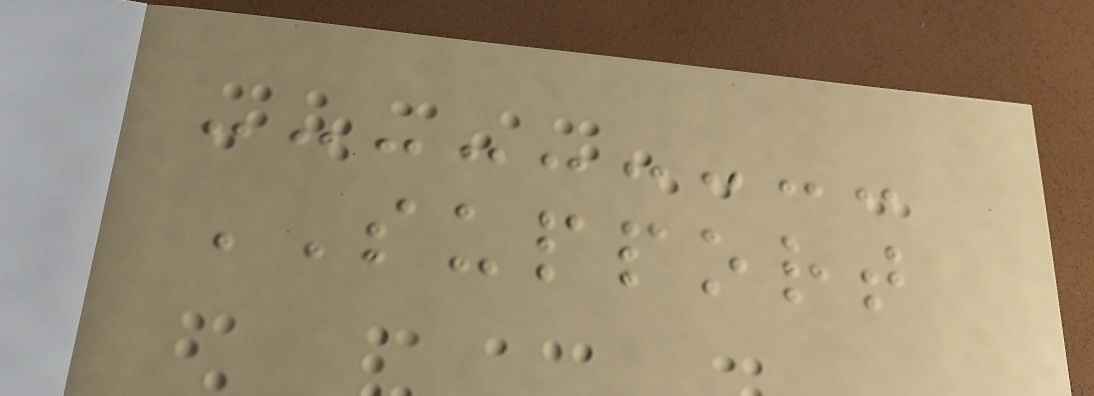SUPPORT
